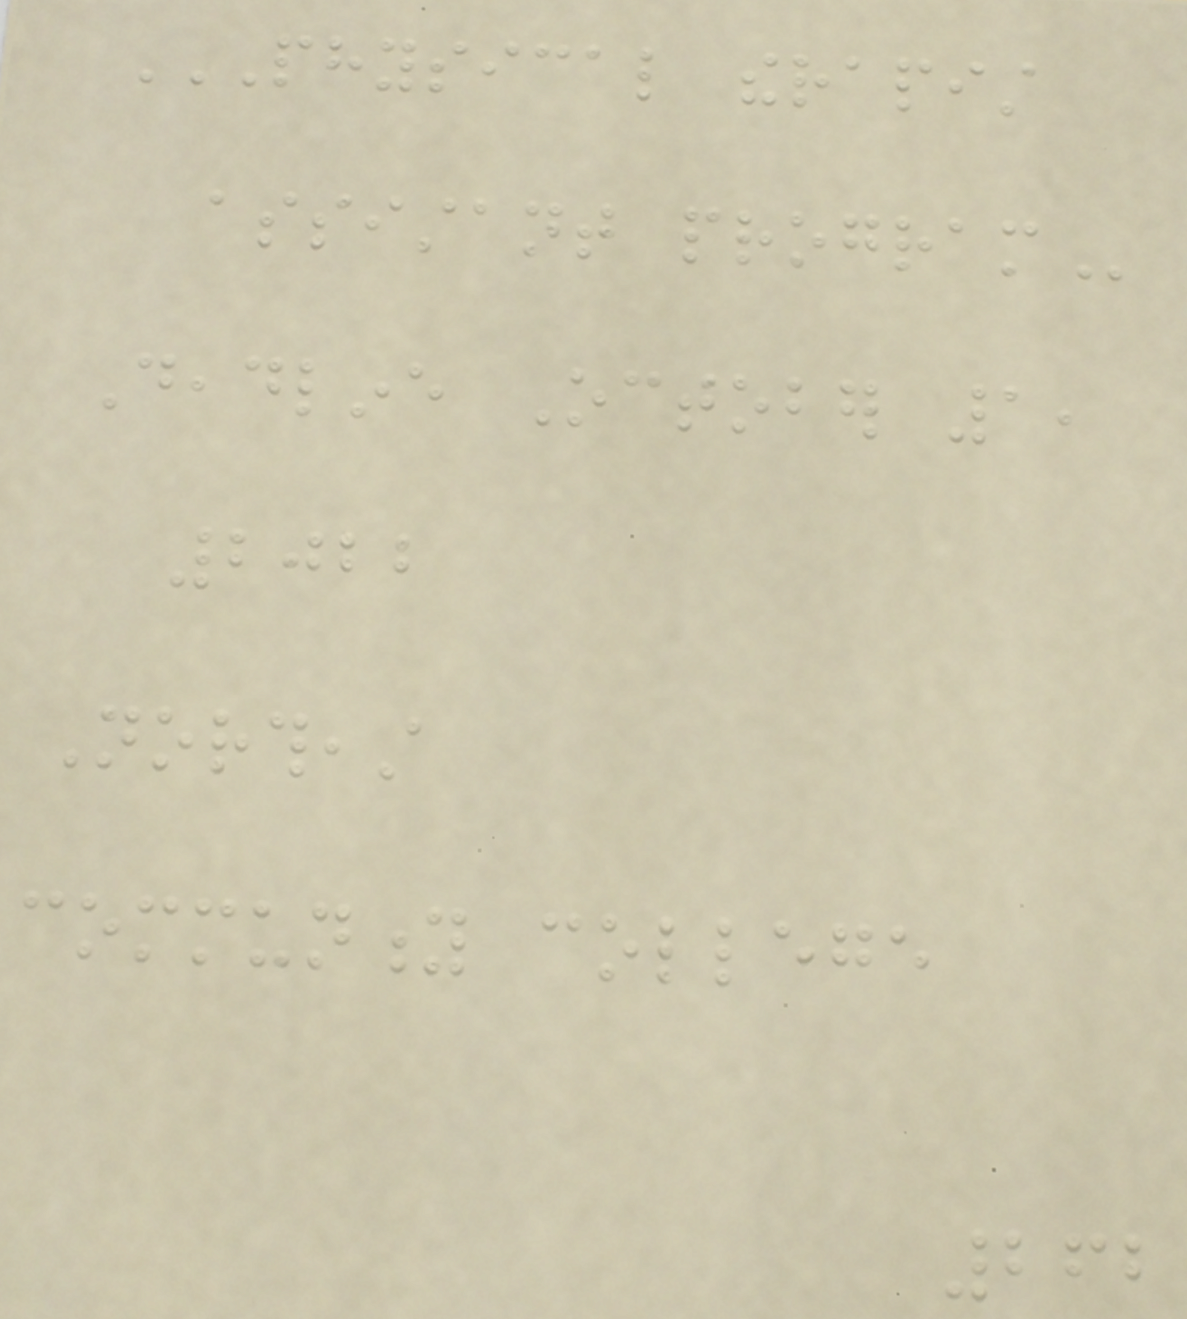PHYSICAL THERAPIST
ASSISTANT PROGRAM
Deadline October 1,
2022
Northeast
community college
262
